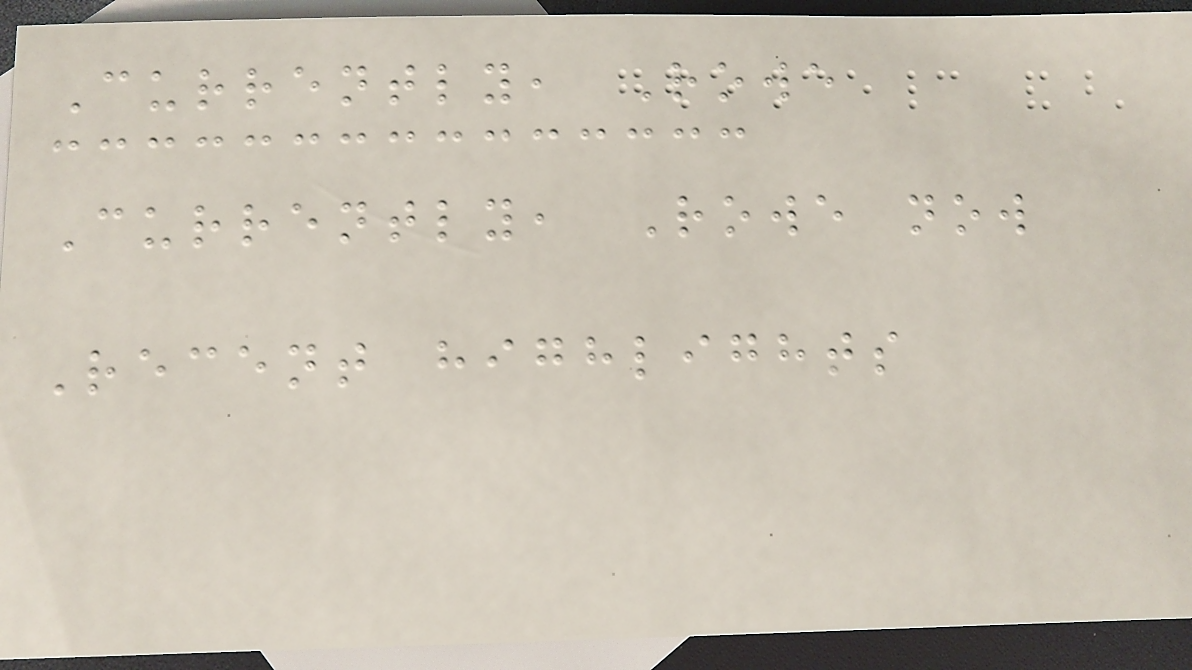Currently, Rowe
Currently, Rowe now
Recent highlights
